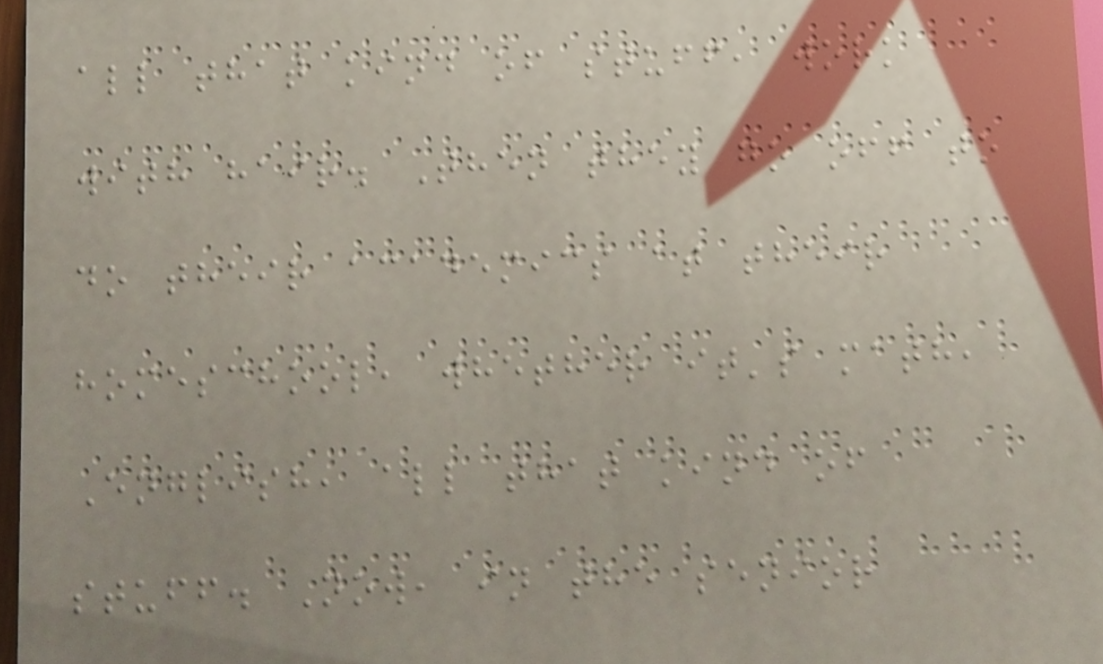all that kind of stuff, work
with hair. Then they go off to
do their academics at their
homeschool, whether it's math,
English, all that kind of
stuff. Now, in the senior
